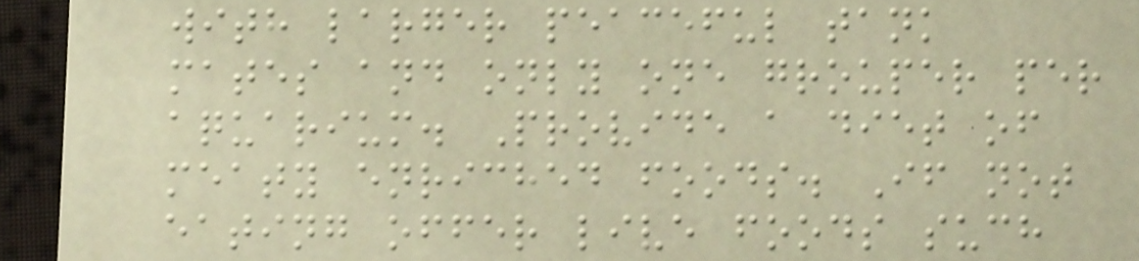with larger peaceful tank
mates and only one grouper per
aquarium. Provide a diet of
meaty enriched foods. If not
eating offer live foods such
